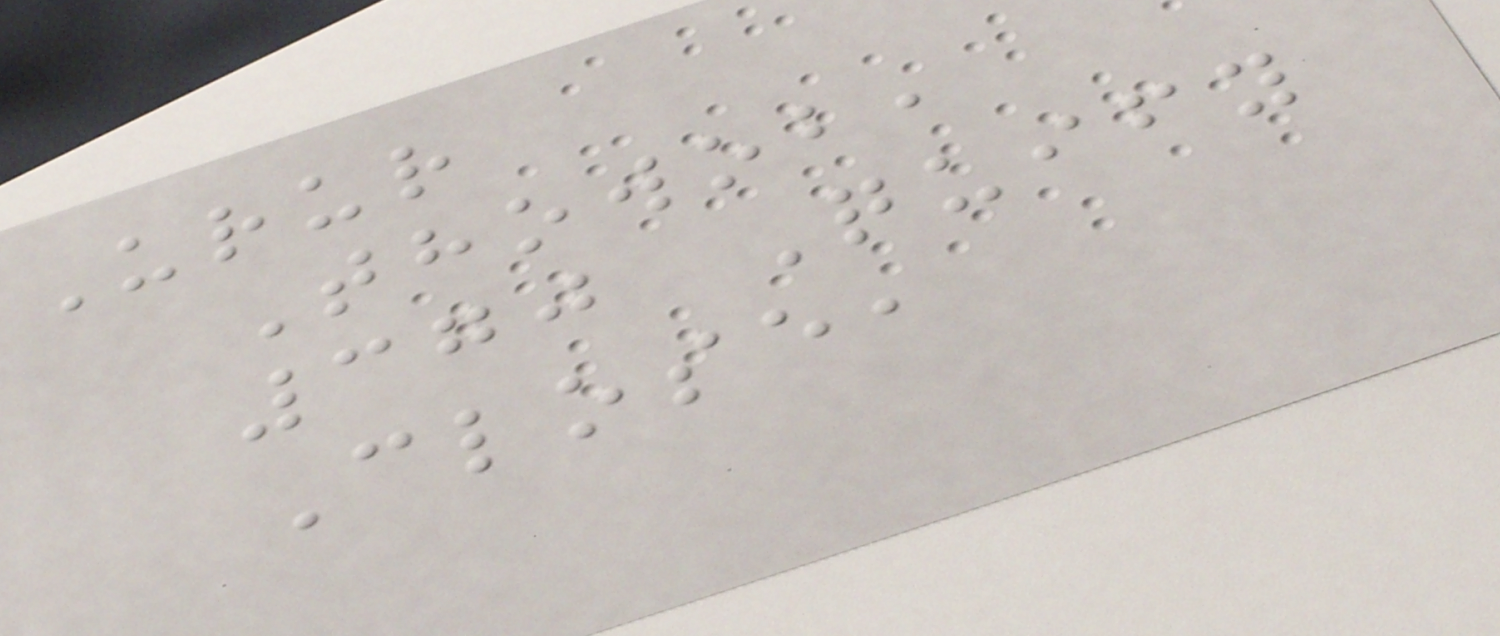Urur
Thowob,
370 Quify
Close,
